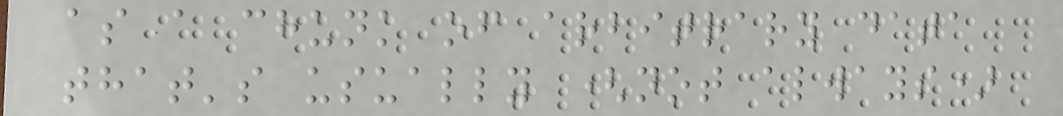as a chunk of arbitrary data
that's usually (not always)
